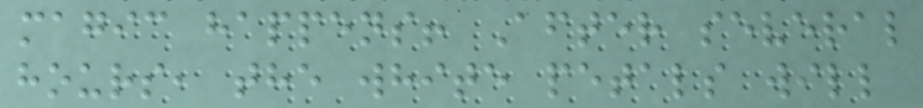magic happens! After several
hours, the white petals will
